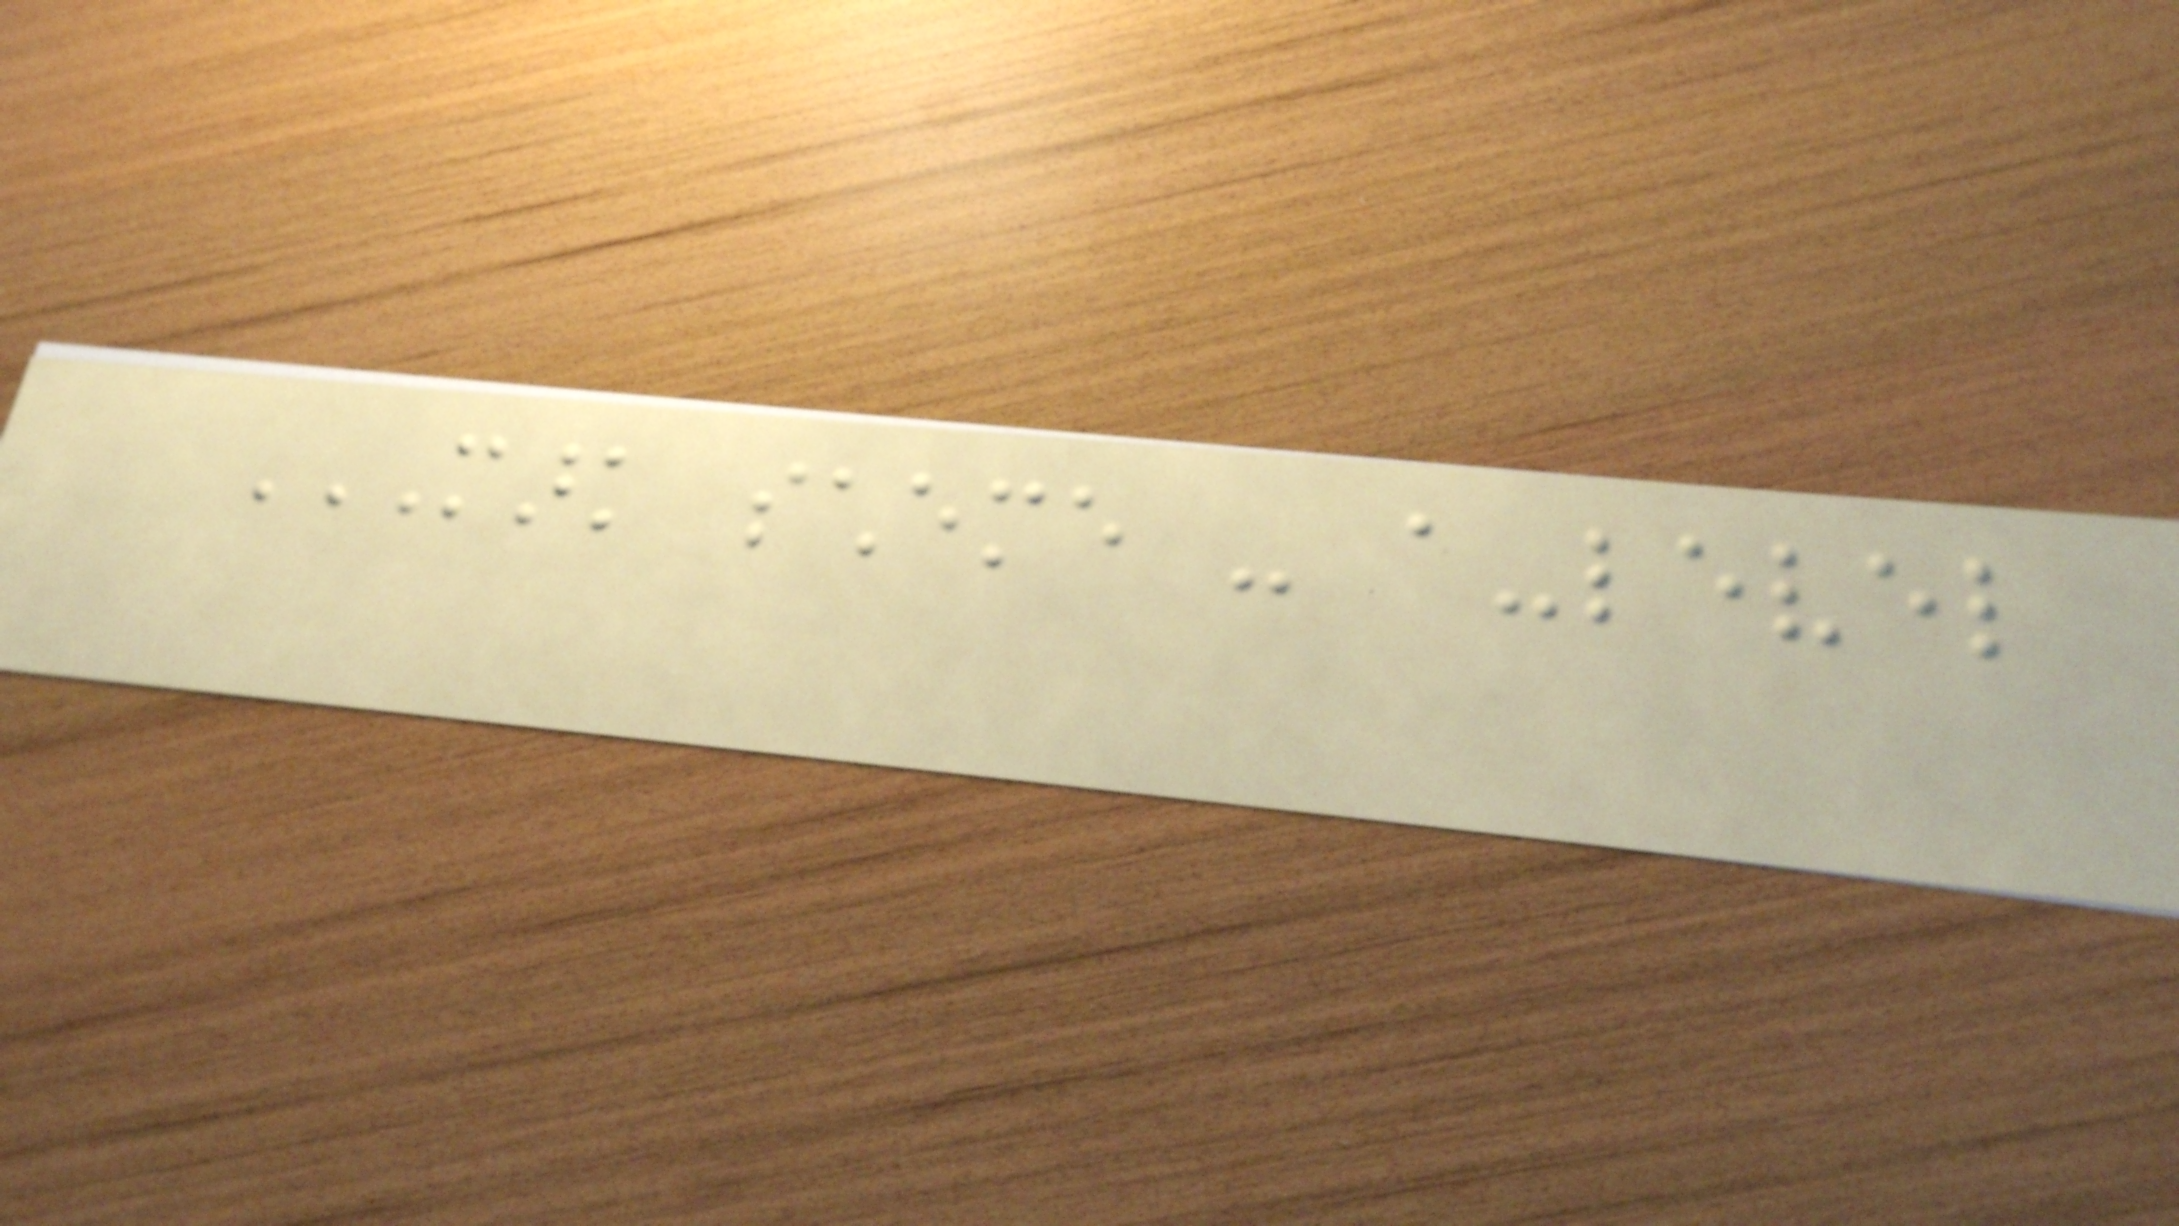MARK SCHEME - A-LEVEL
